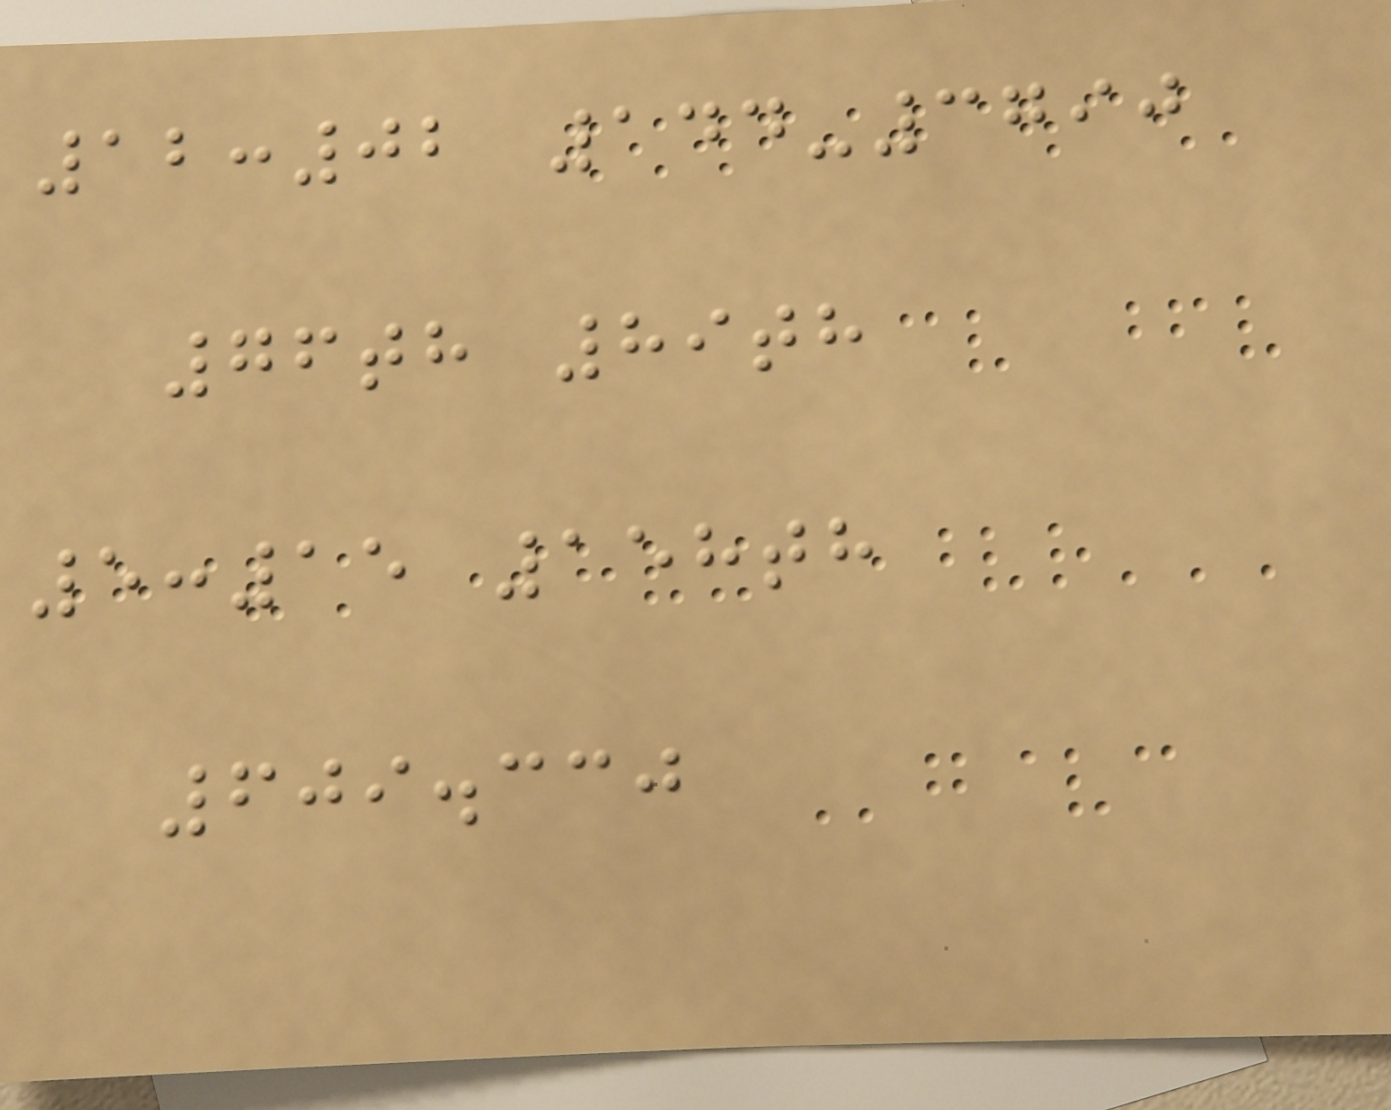12:02 144-3790
76th 89th
5:15 158th
609.330
